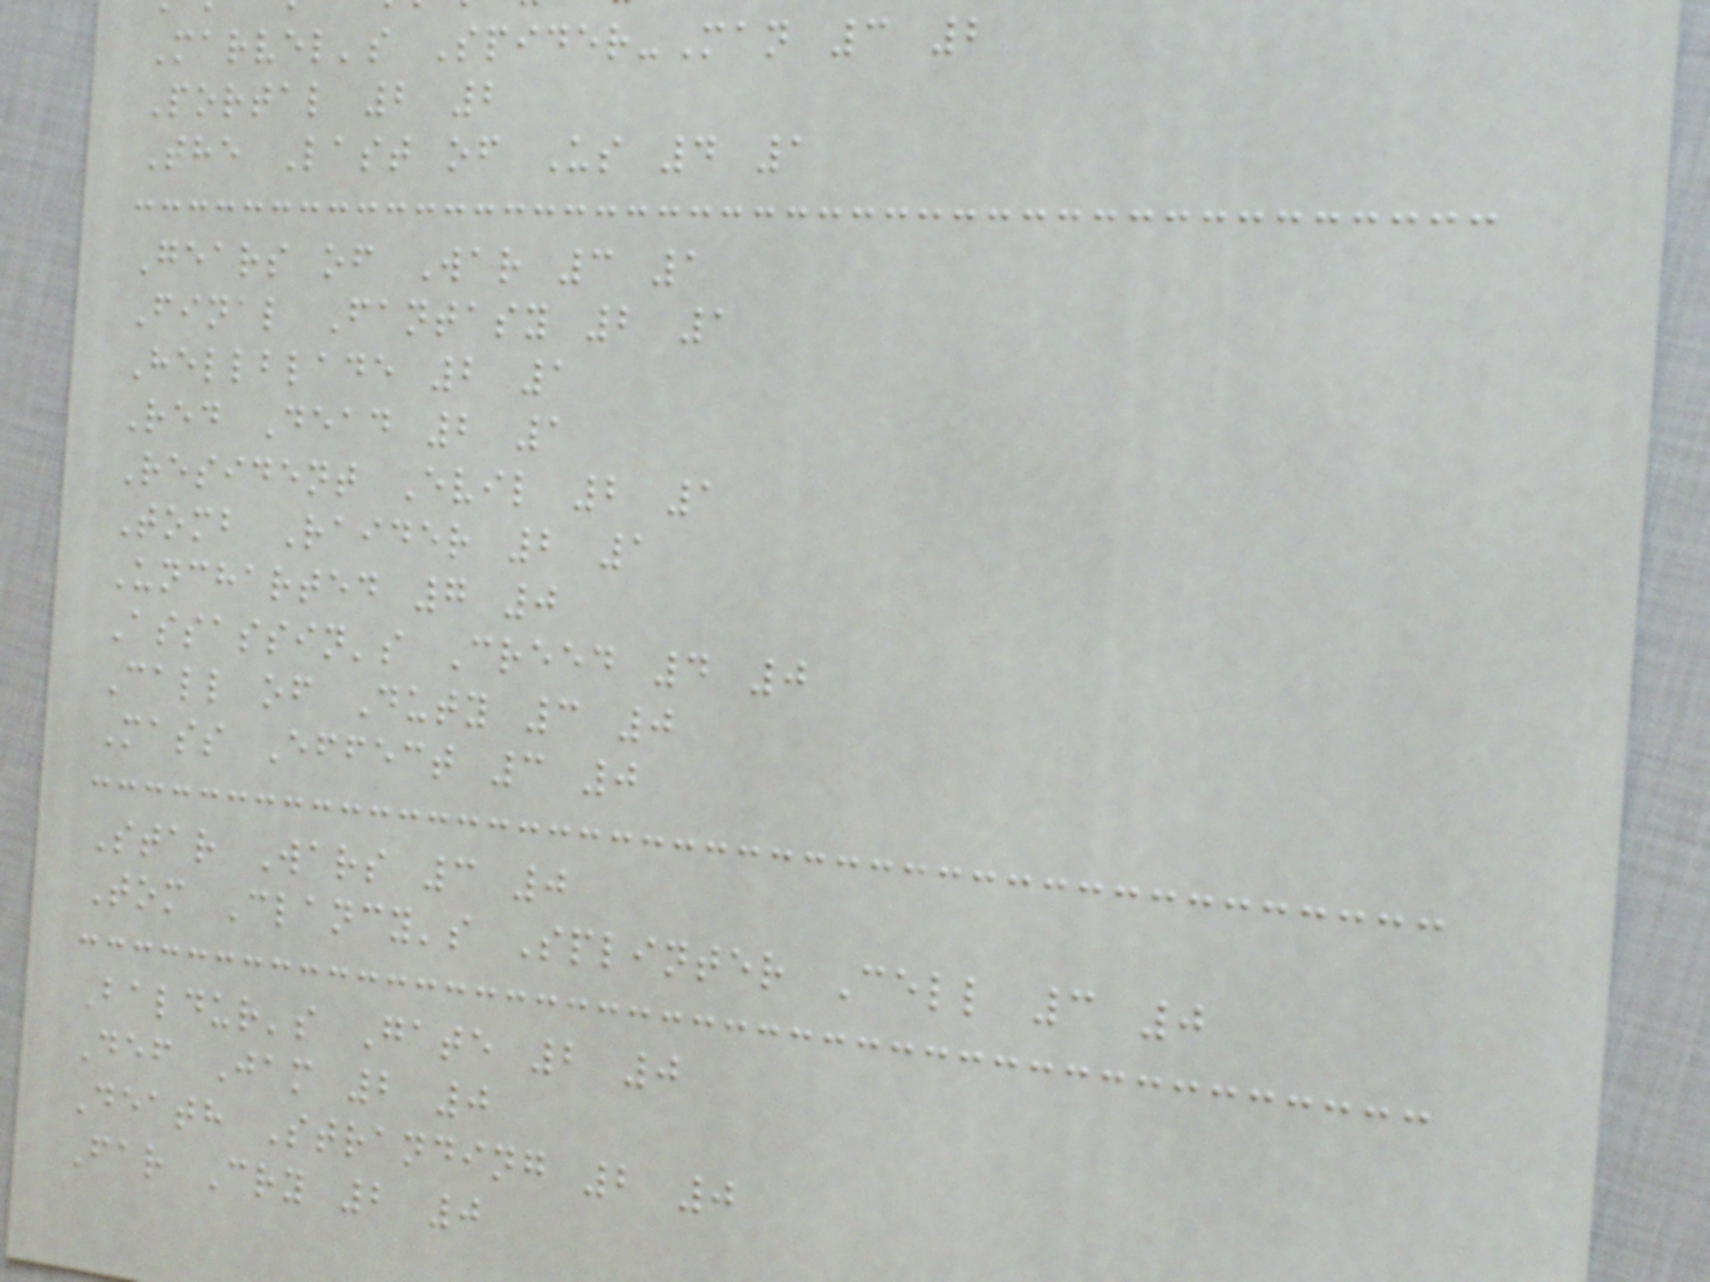Marvel's Spider-Man 3 2
Portal 2 2
The Last of Us 4 1
Gears of War 3 1
Final Fantasy 2 1
Hellblade 2 1
Red Dead 2 1
Resident Evil 2 1
Tomb Raider 2 1
Uncharted 7 0
Assassin's Creed 4 0
Call of Duty 3 0
Mass Effect 3 0
Star Wars 3 0
Tom Clancy's Splinter Cell 3 0
Baldur's Gate 2 0
Def Jam 2 0
Death Stranding 2 0
Far Cry 2 0
